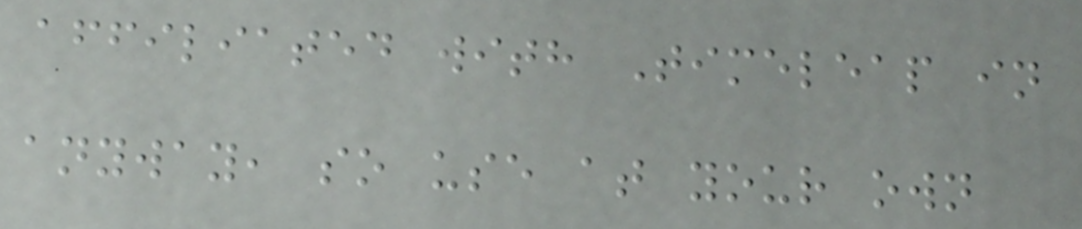affiliated with Timeleap in
anyway, so use at your own
